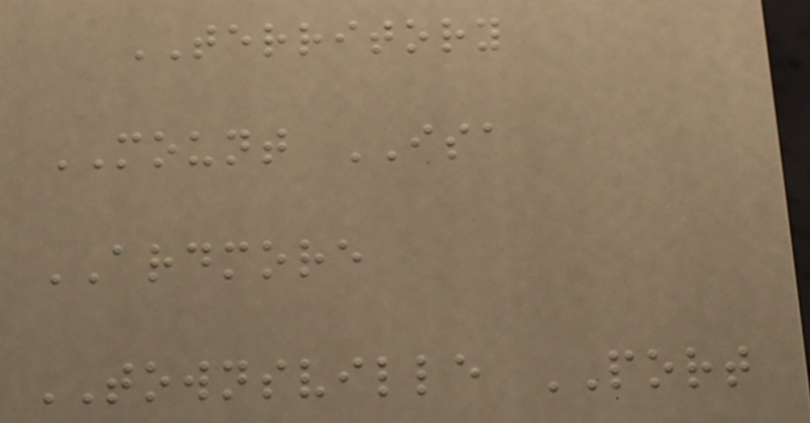TERRITORY
MOUNT ISA
ARDMORE
TOWNSVILLE PORT
